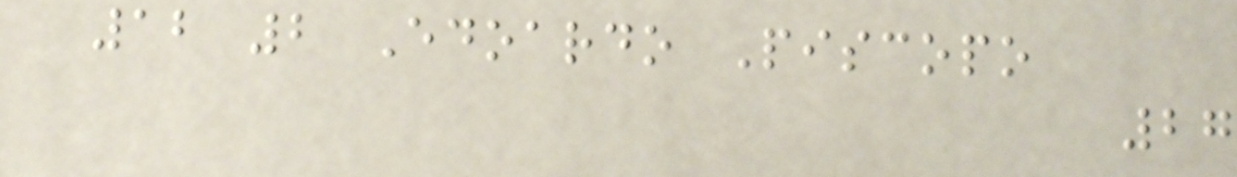12 2 Edoardo Piscopo
27
